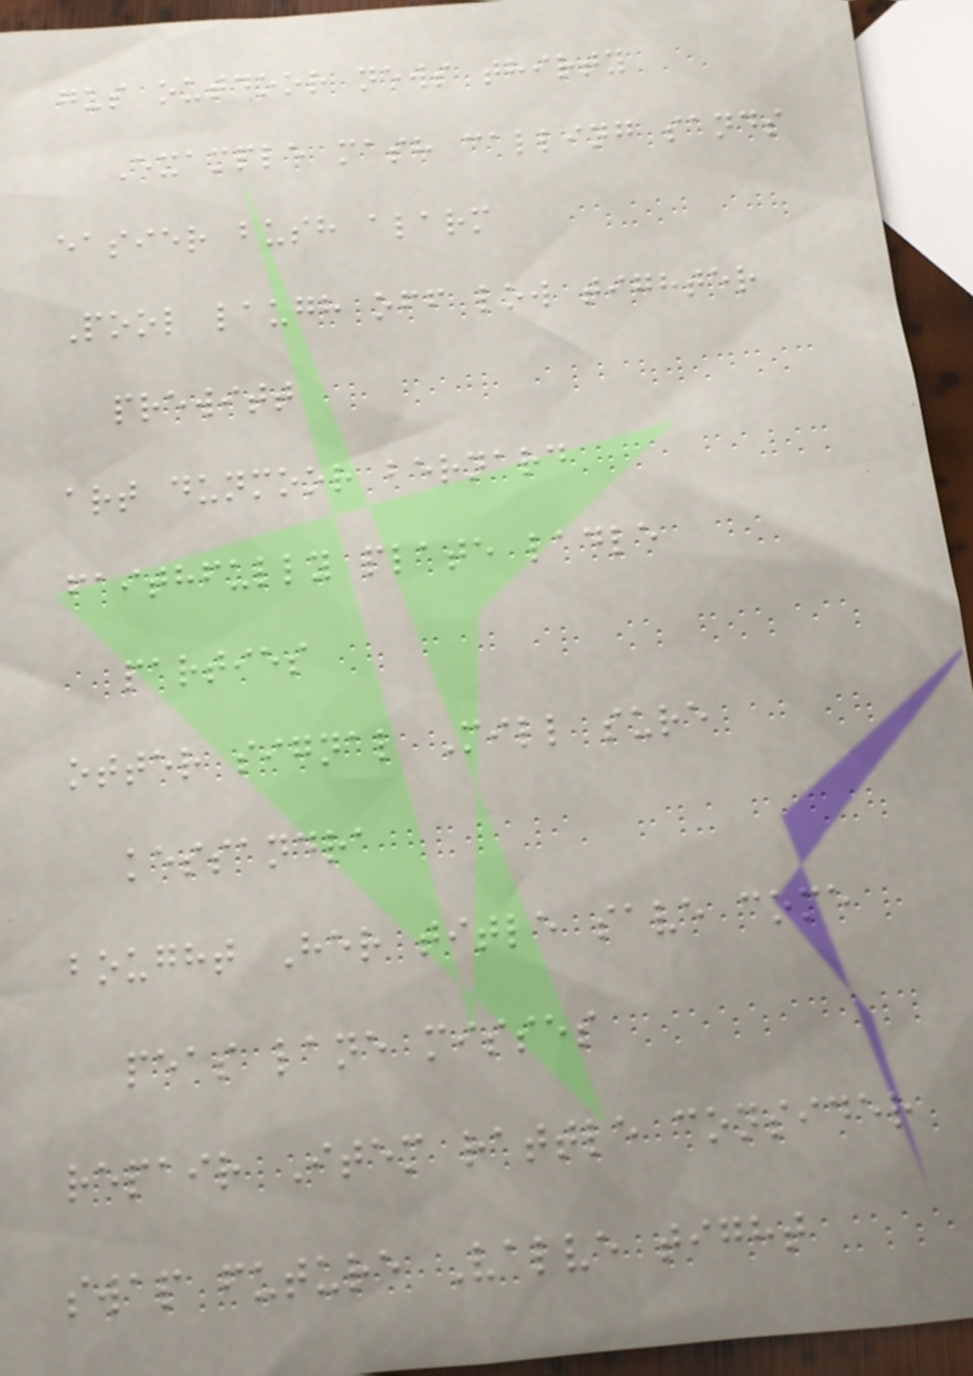gus outdoor news thirty
Example mash calling sands
easier bush alarm
Pool laugh off low tighter
prewitt
art dunmoor bernard
faithfully plate ladle
parties
otter signal Mill sure
kessandra
bought Her title save come
peas lane misses
repair Item rattle consider
swap future Valve tight
